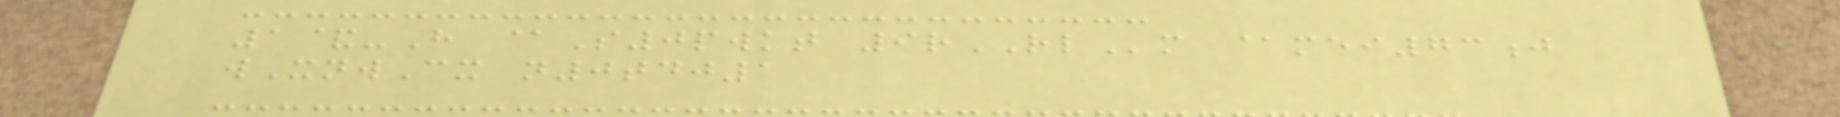1&-H @S0pwkt 9rRLm @mei73j
wXnwCx n0tdj1
